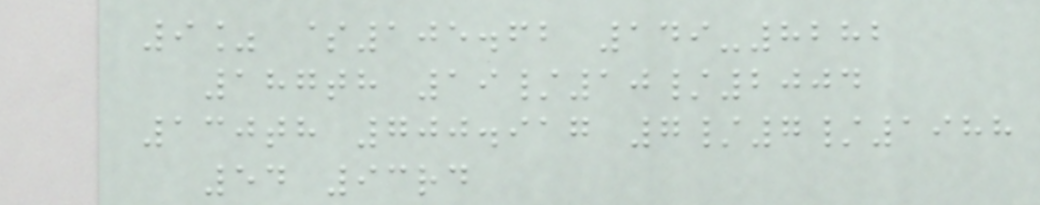9% $105.62 149-8282
187th 19/10/2004
130th 700.917 7/7/1988
54 93rd
